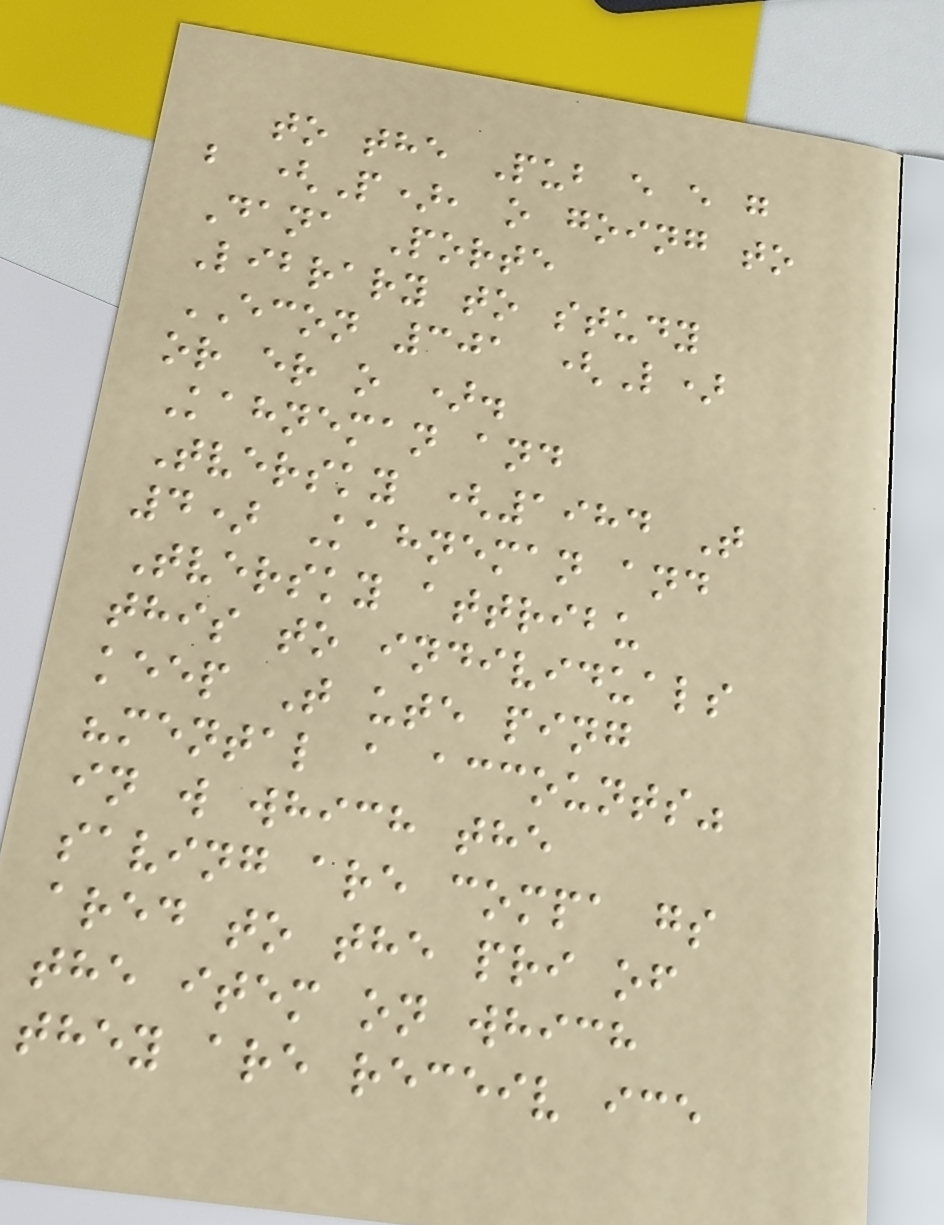to the Pub e e g
b (P), o going to
Dana Porte
Library to study
ECON 301 (L)
or er o ).
Kahneman and
Tversky (1984 T
4) Kahneman and
Tversky attribu
this to individuals
keep T ute ping
"mental a accounts"
in w which the
saving are compa gs
ared to the pri of
the item on which
they are receiv ice
